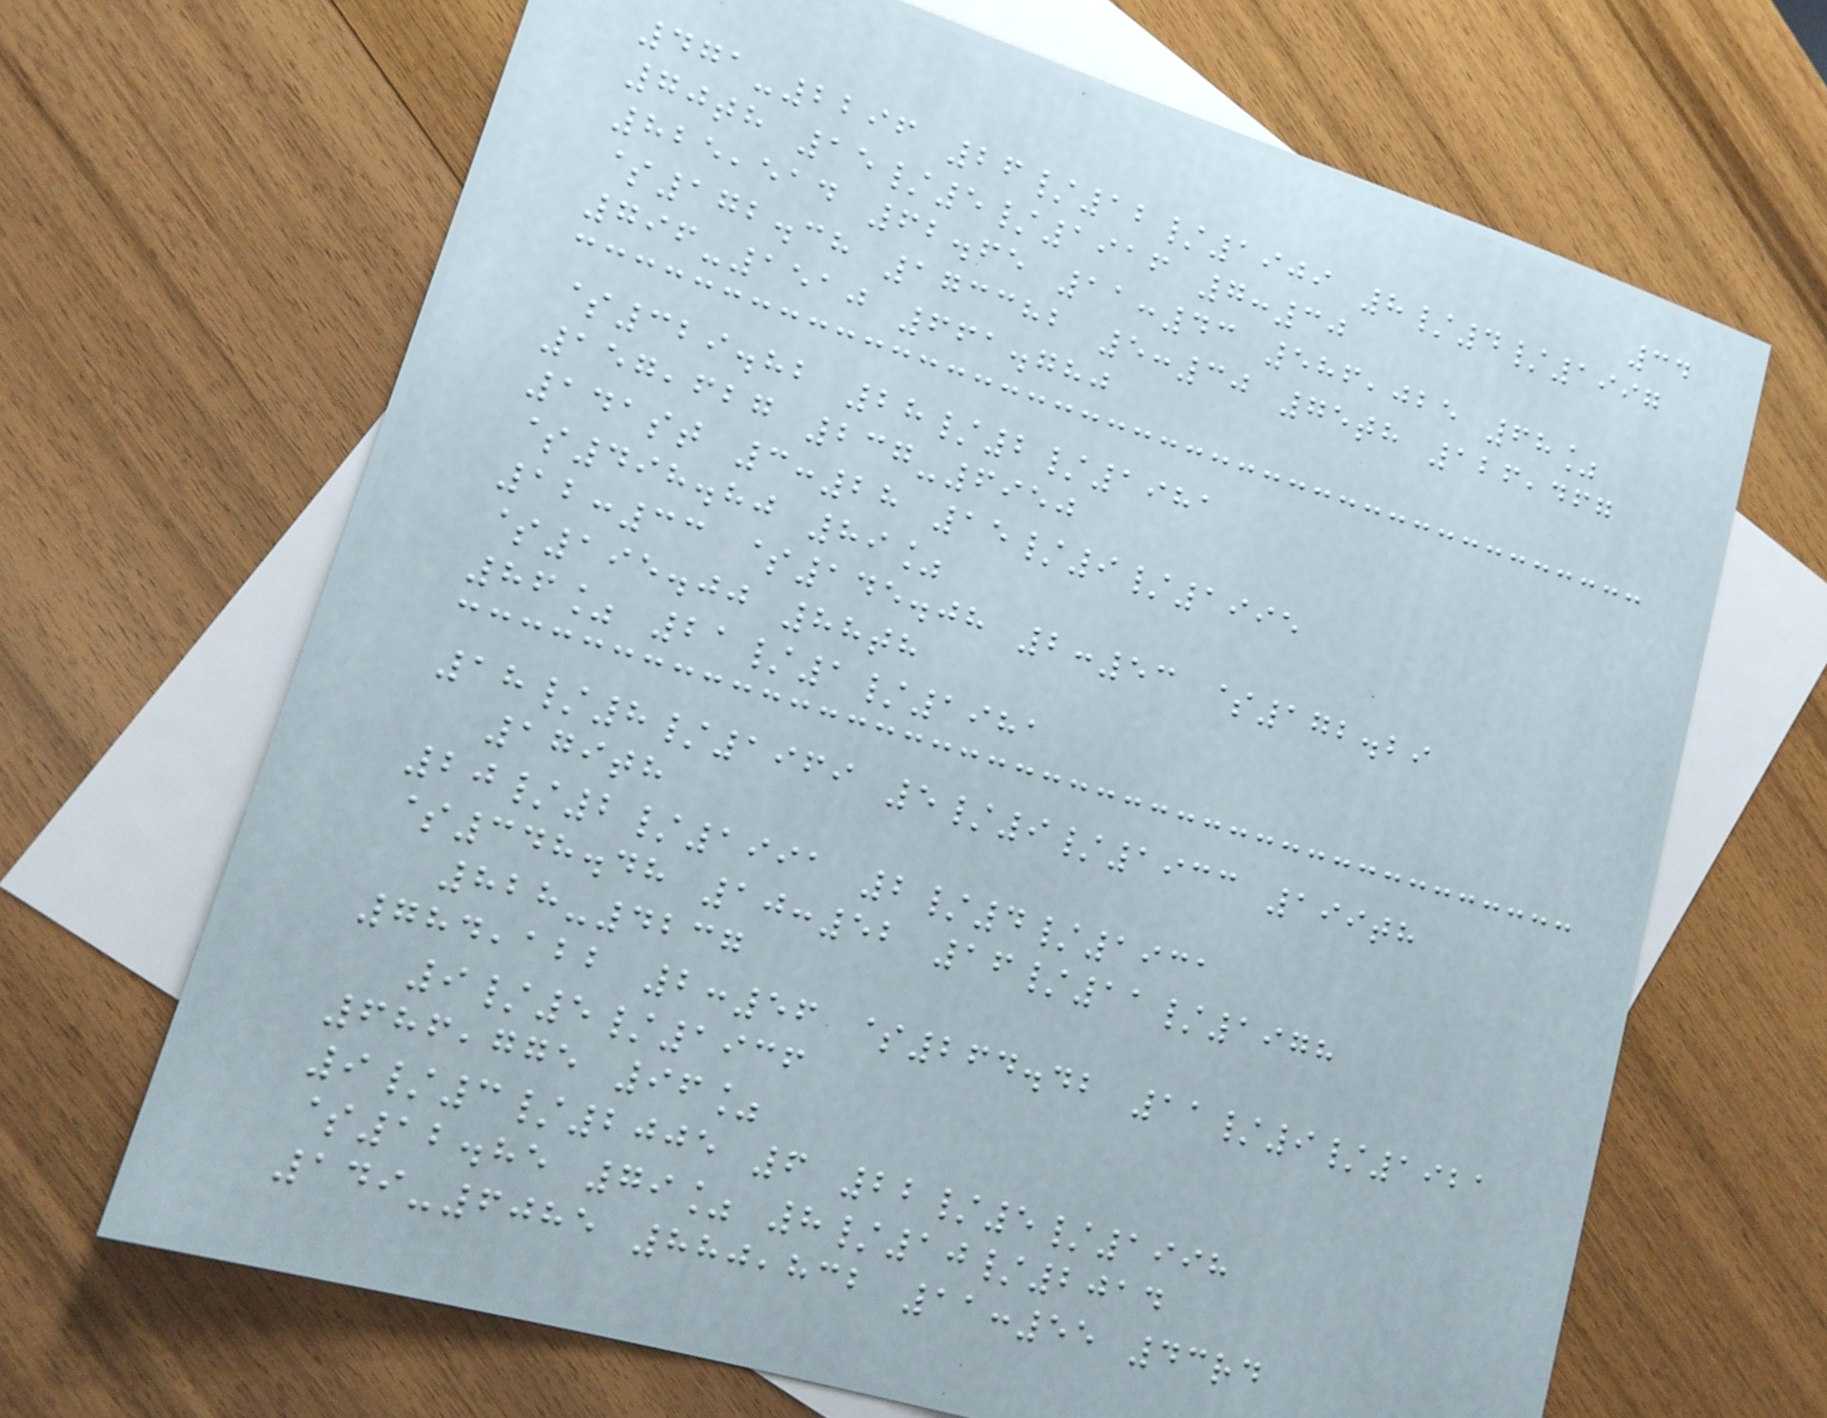34
471-2296 26/12/1909 8/4/1997
70th 15/5/1916 7:30
825,514 62.65 11:43 586,025 68%
$172.38 173382 5:30 75th 126,467
796-1510 661.780
$329.82 28/2/1981
157,627 237-6950
141st 3:28 15/9/1995
$498.80 89%
12:33 $145.08 2:53 $172.29
$195.00 88th
86% 21/1/1981
18/8/1969 5/9/1933 199th
179th
20/2/1991 2/4/1931
$348.48 10:52 16/11/1978
828-4237
784,122 2:56 $264.42 11/9/1921
9/5/1936
686,775 96%
9/3/2005 6 22/5/1998
$12.85 79% 8/10/2014
149-6085 880,832 11:55 43rd
